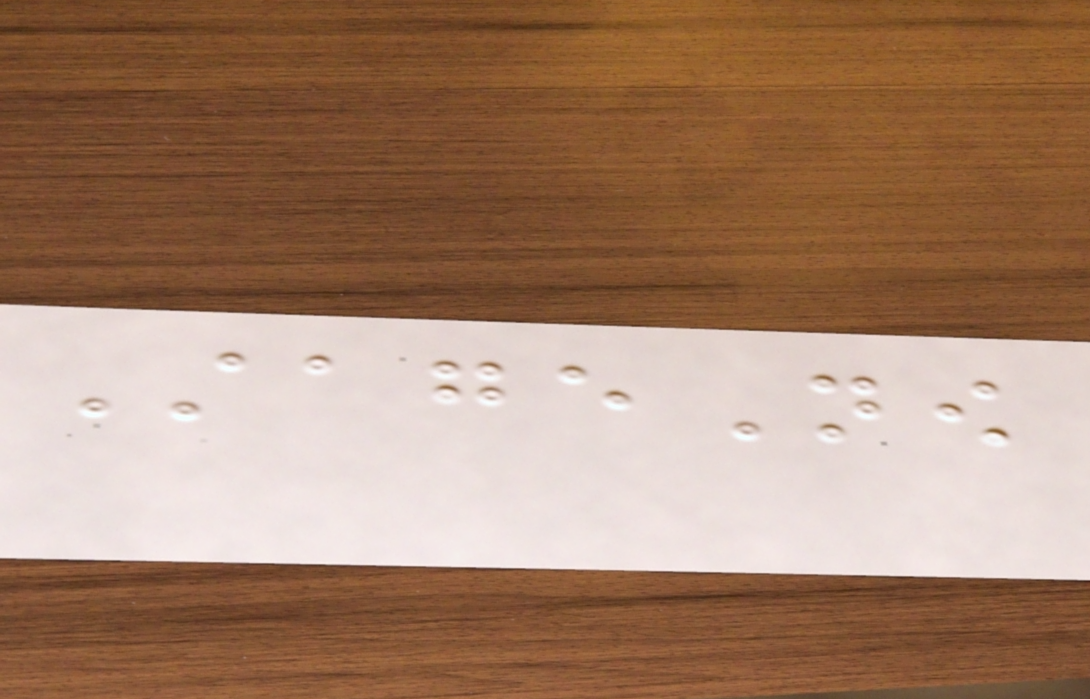StageNow
